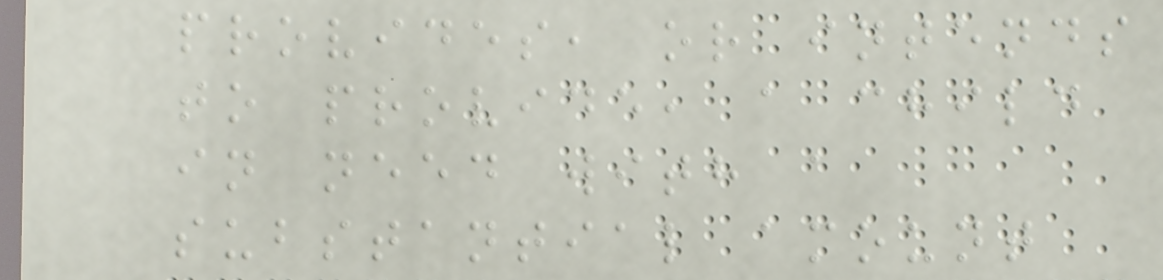provides, or intends
to provide, a child
in need with a
substantial amount
